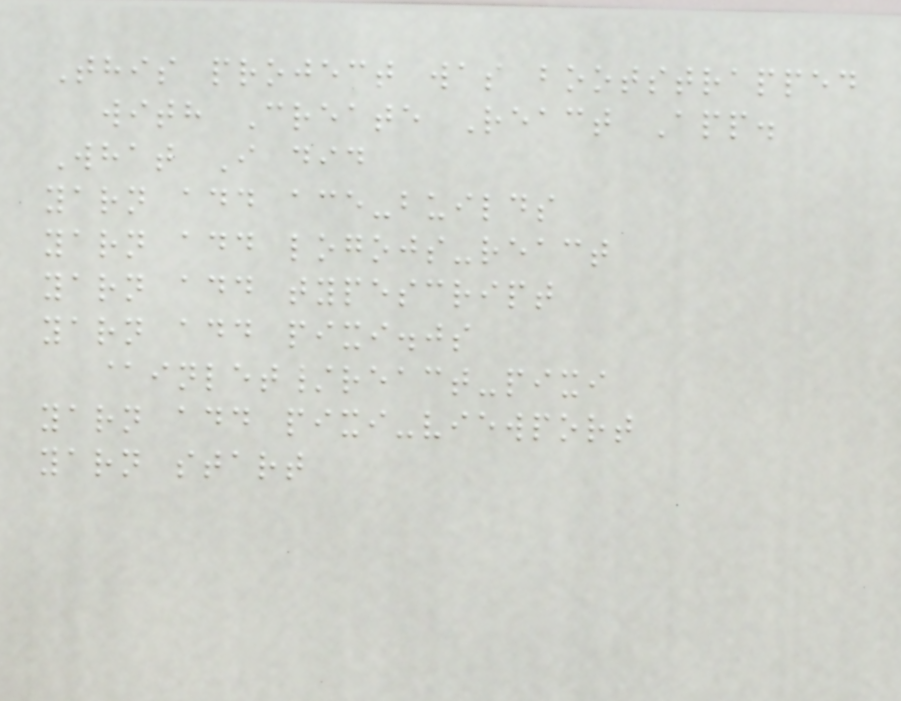This project was bootstrapped
with Create React App.
What I did
yarn add ace-builds
yarn add logojs-react
yarn add typescript
yarn add pixi.js
@inlet/react-pixi
yarn add pixi-viewport
yarn start
